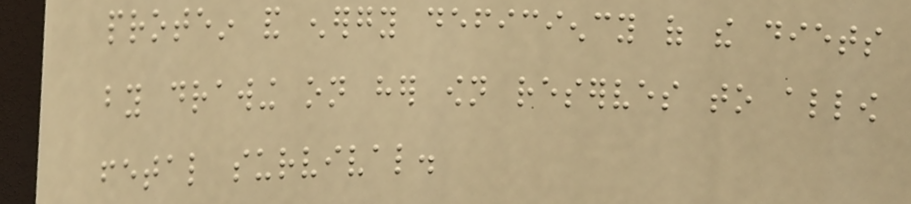protein and energy deficiency of the diets
by drawing on her own reserves to allow
fetal survival.
